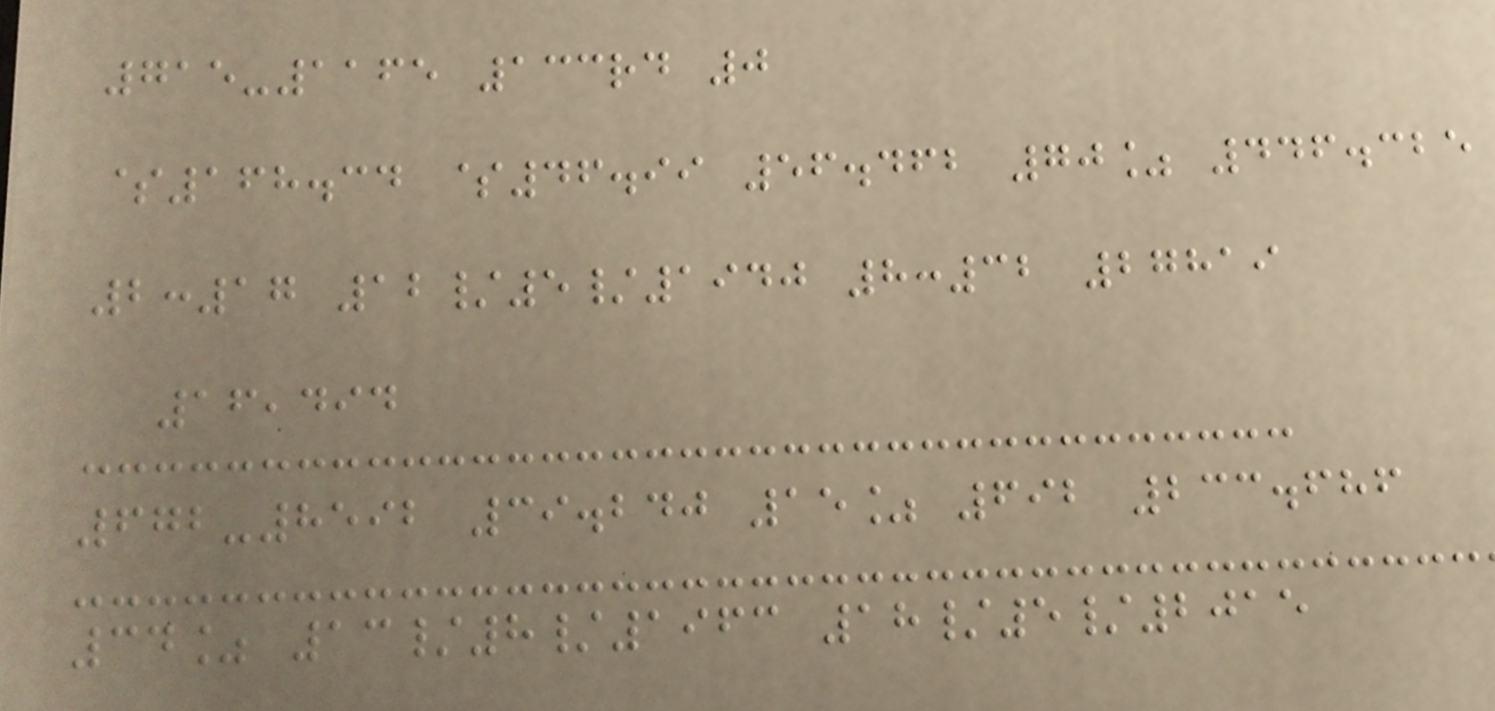715-1165 133rd 0
$168.34 $46.99 56.462 70% 446.325
2:17 12/5/1940 8:32 27819
16,494
672-8592 39.240 15% 692 233.686
34% 13/8/1963 18/5/2015
